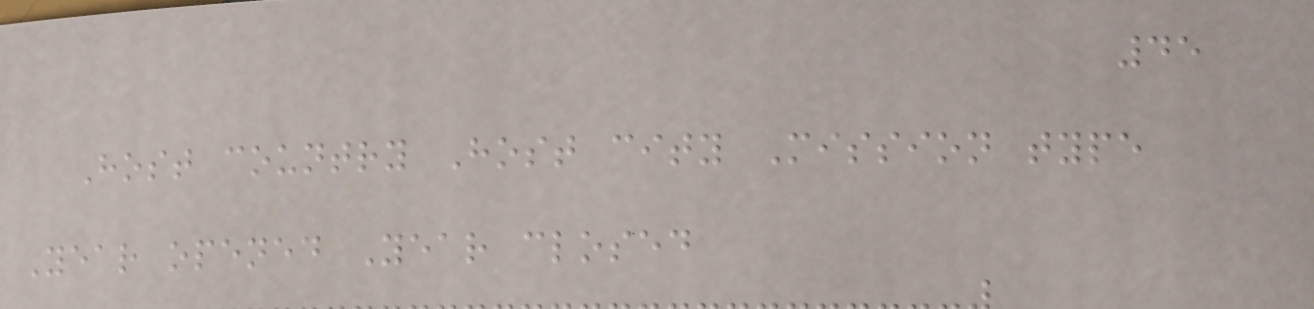45
Host country Host city Mission type
Year opened Year closed
